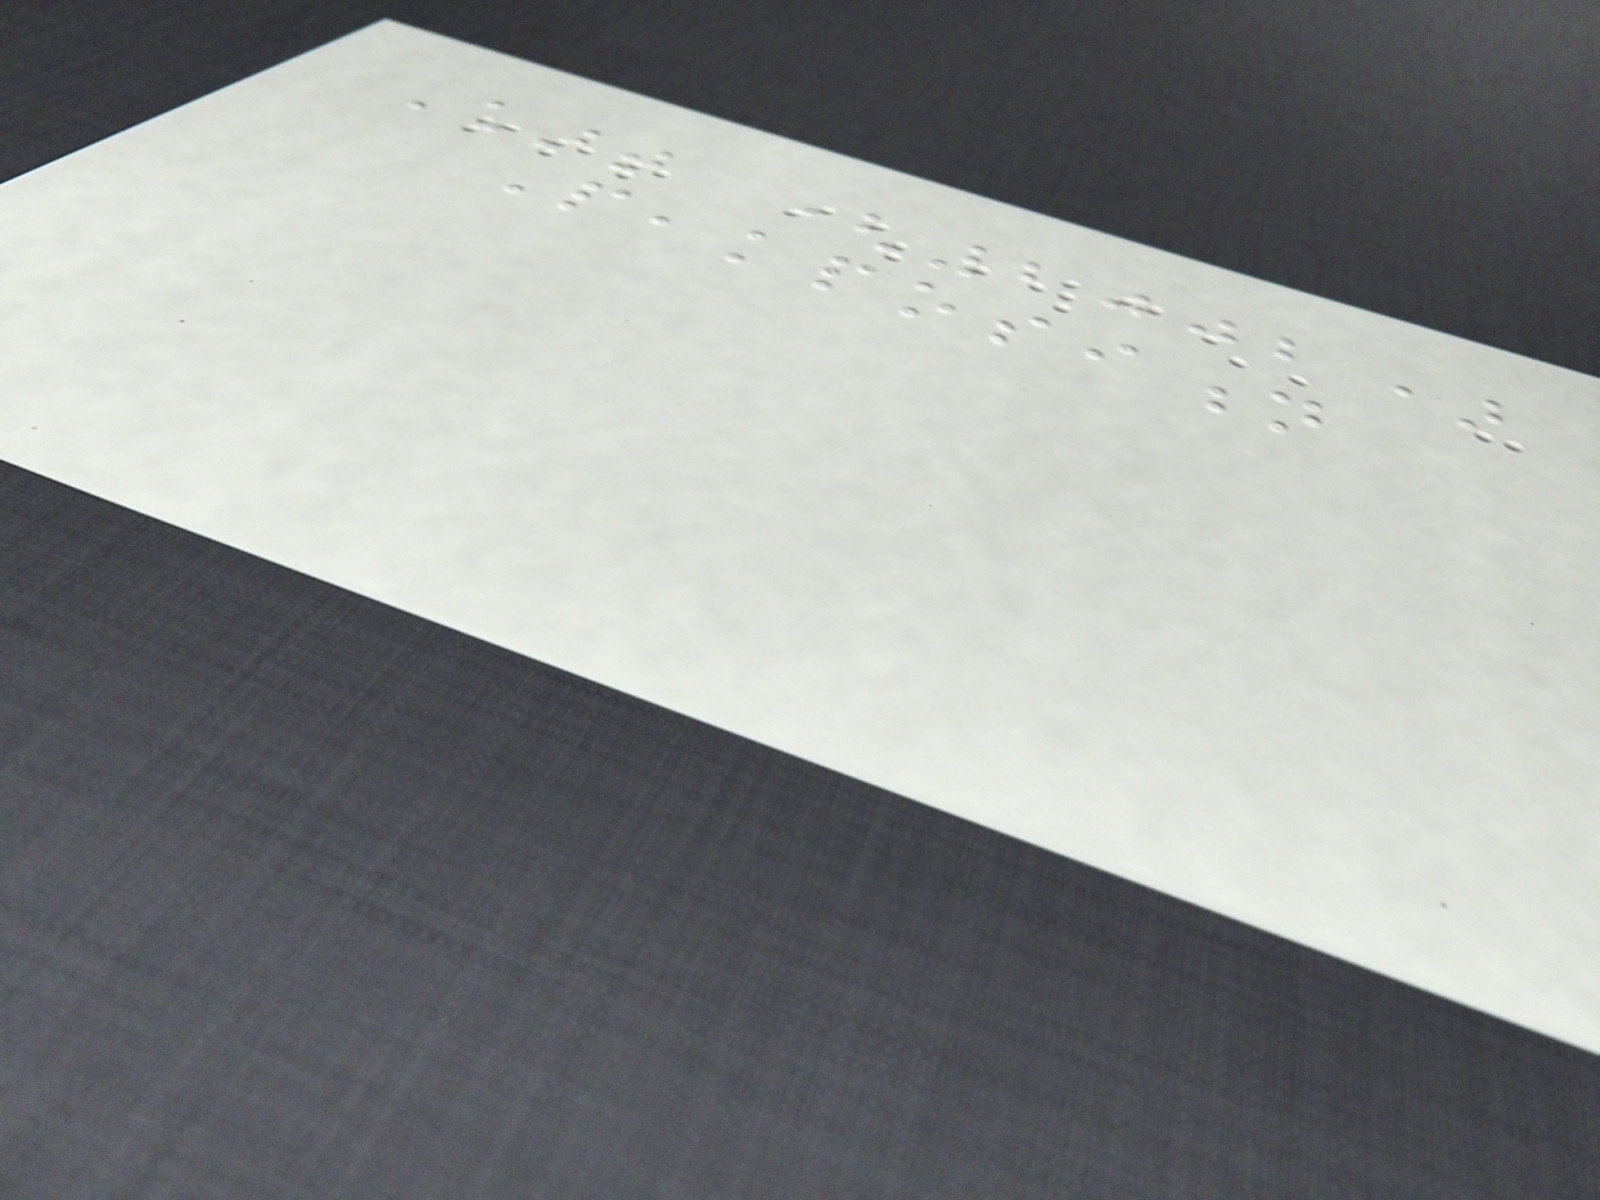Chart (2002)
Peakposition
